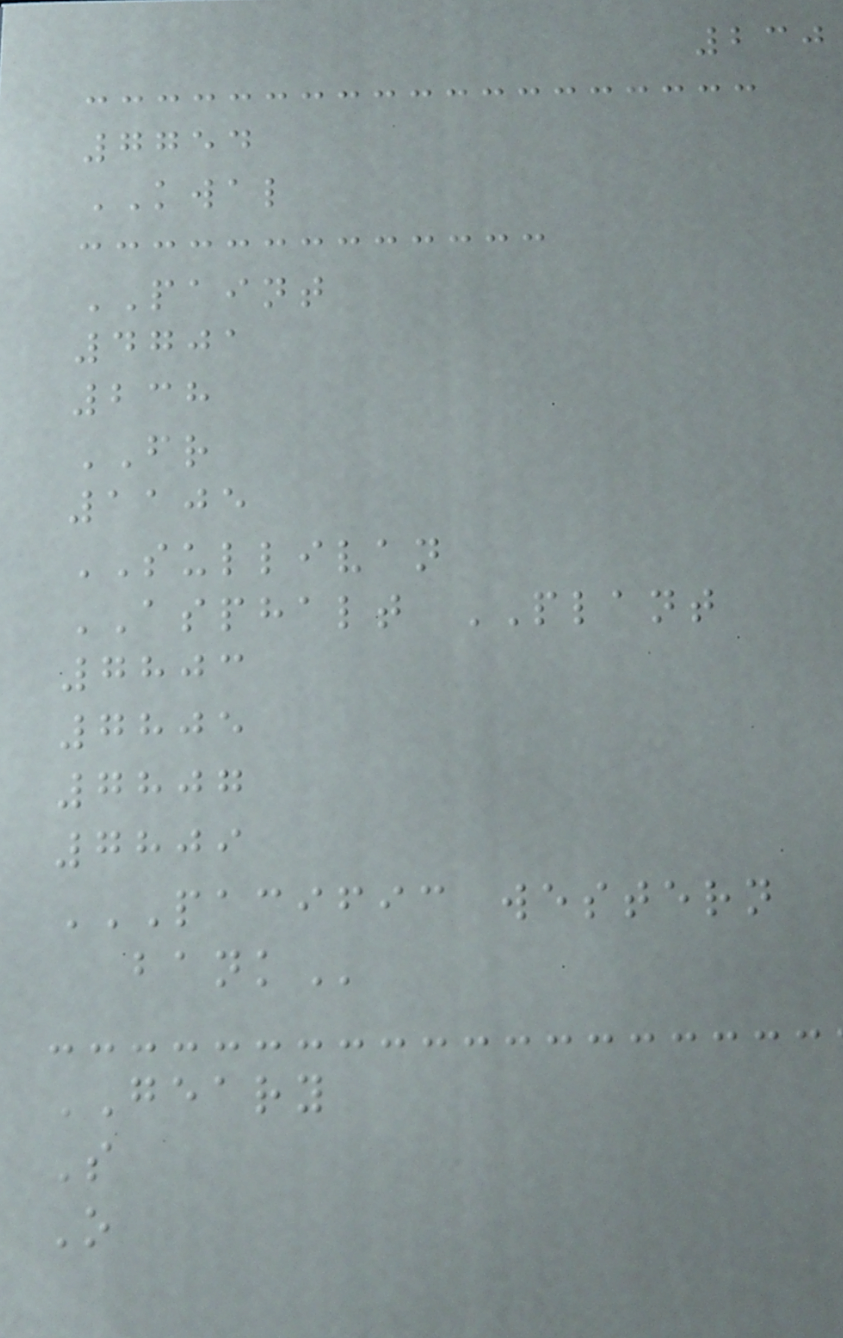230
7754
KWAL
PAINT
4701
238
FR
1105
SULLIVAN
ASPHALT PLANT
7803
7805
7807
7809
PACIFIC WESTERN
BANK
GEARY
S
O
